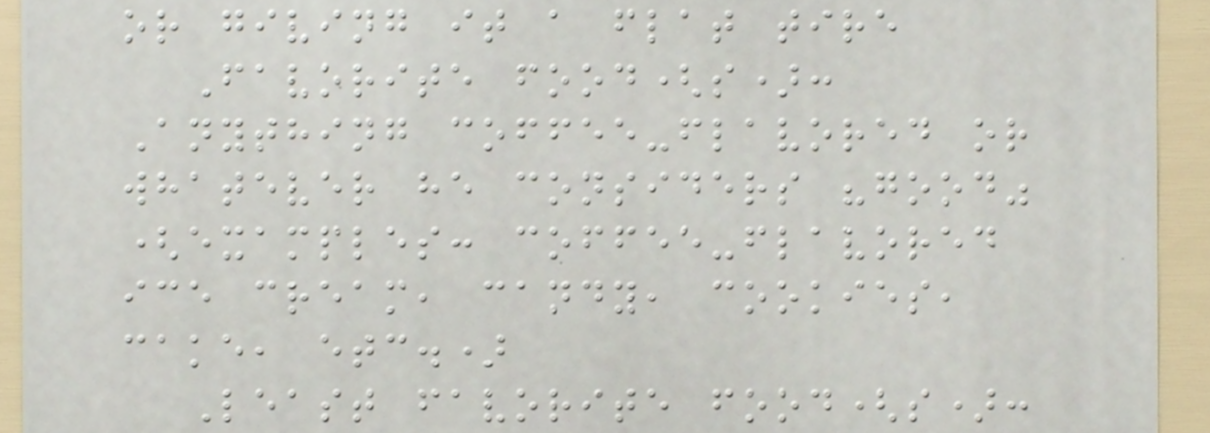or giving it a flat tire
Favorite food(s):
Anything coffee-flavored or
whatever he considers "good"
(examples: coffee-flavored
ice cream, candy, cookies,
cake, etc.)
Least favorite food(s):
